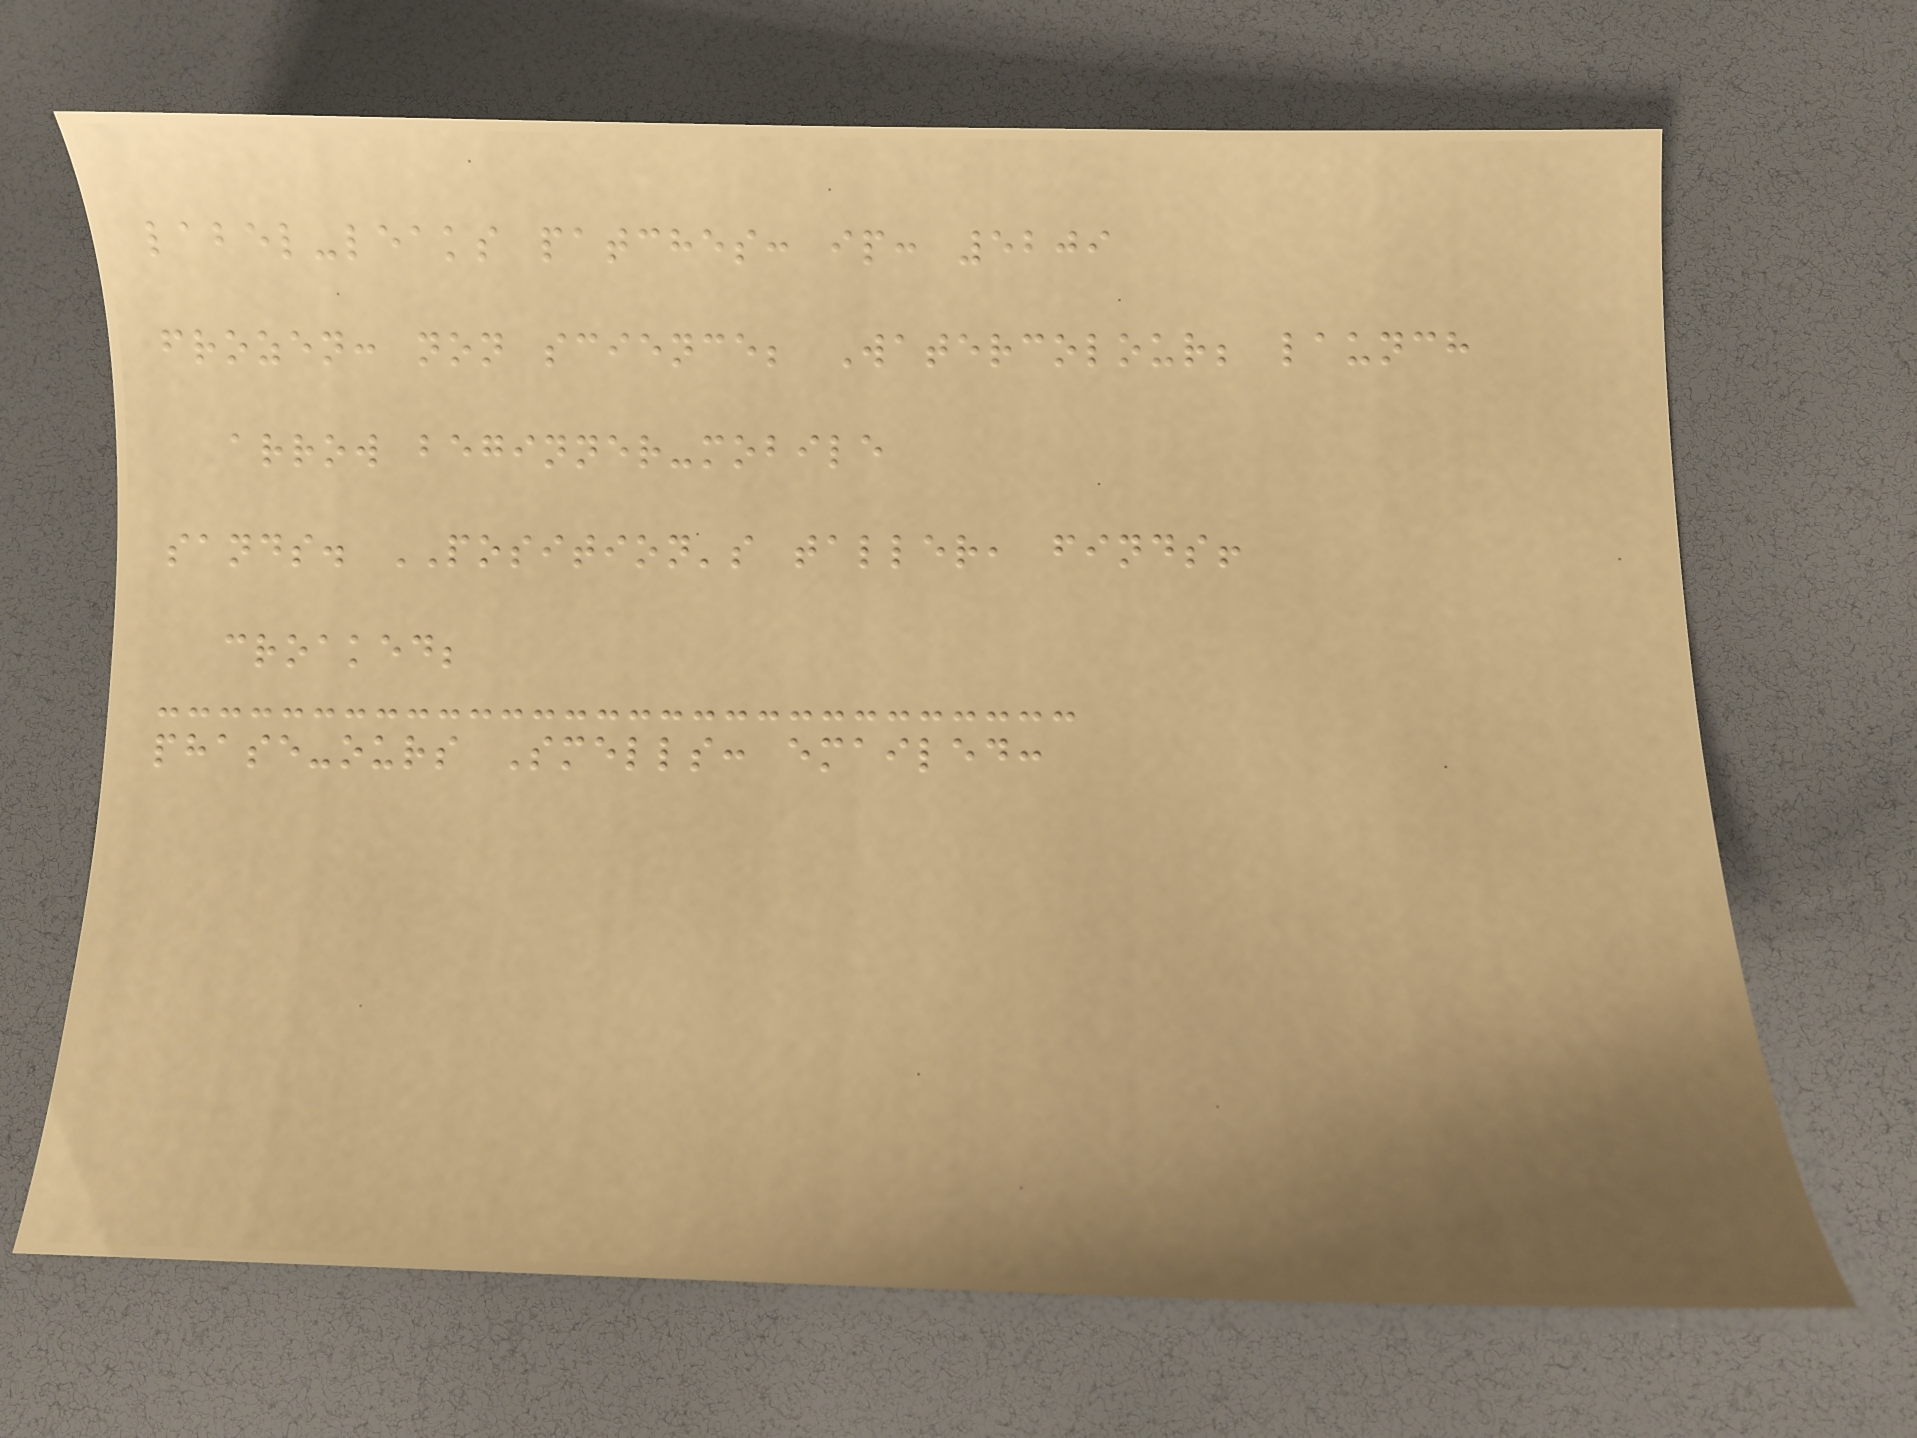label-leaks patches: ip: 5209
frozen: non science; Watercolour; launch
arrow beginner-mobile
sands. POSITION's taller, finds!
croaked;
phase-ours Smells: emailed:
